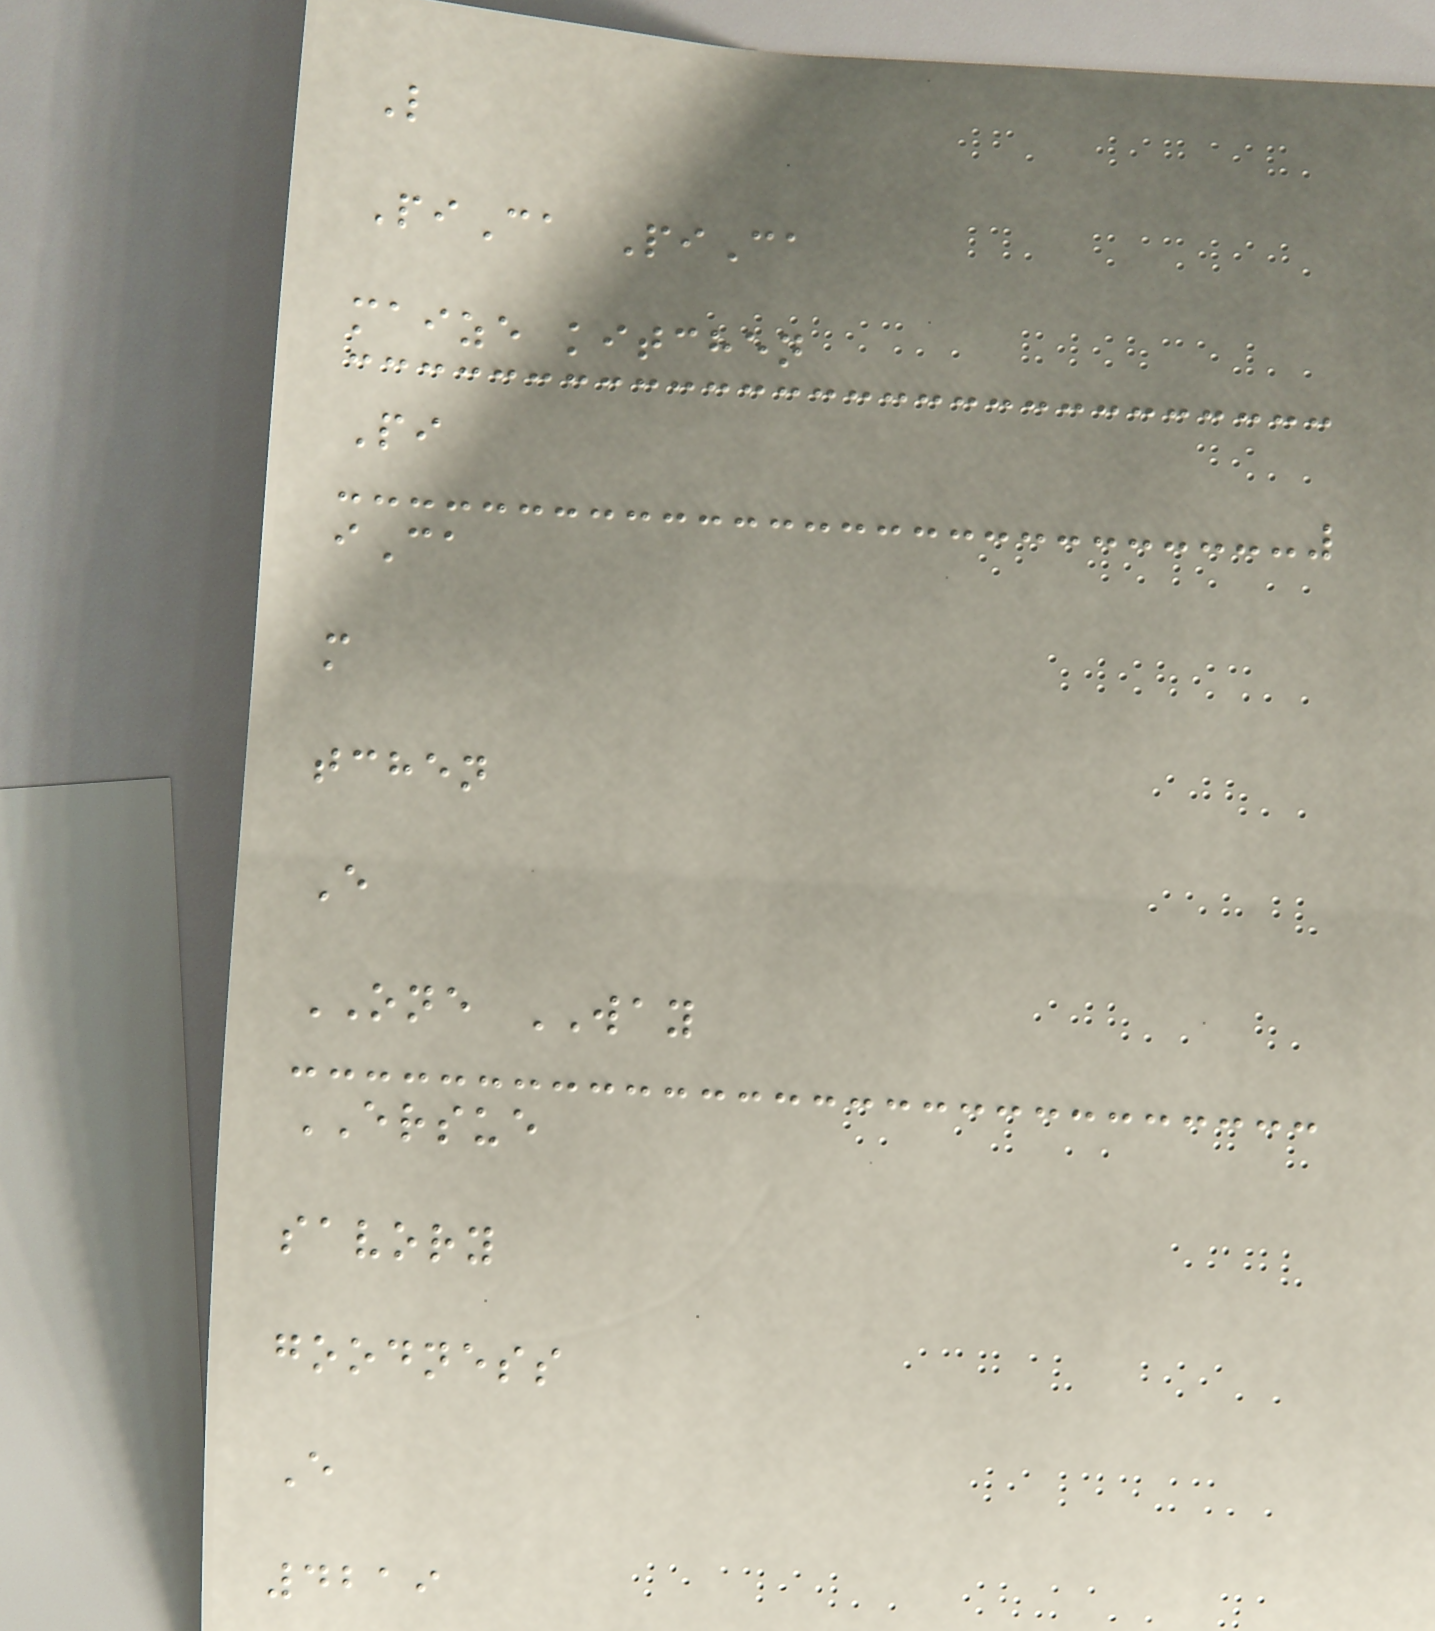L
PiCa PiCa
maize kitchen
Pi
iCa
m
tchen
E
ONE WAY
ERSUE
savory
goodness
E
4219
